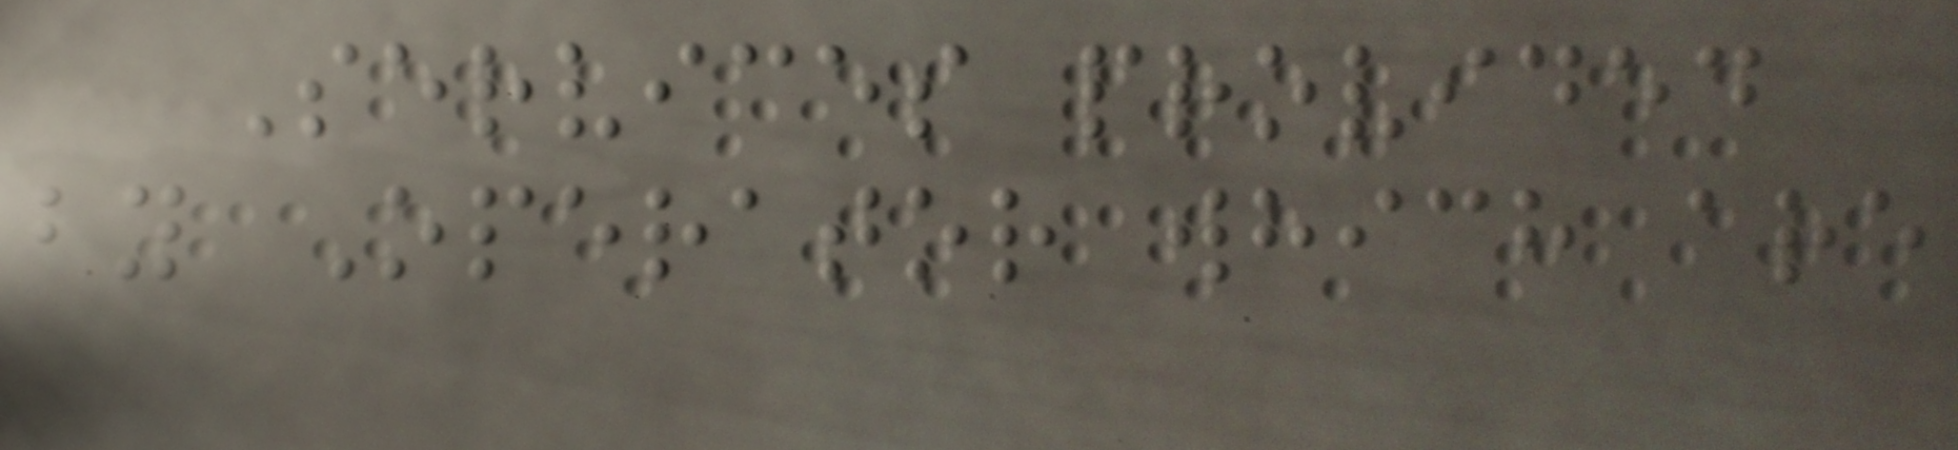Services provided
by Operator which are
